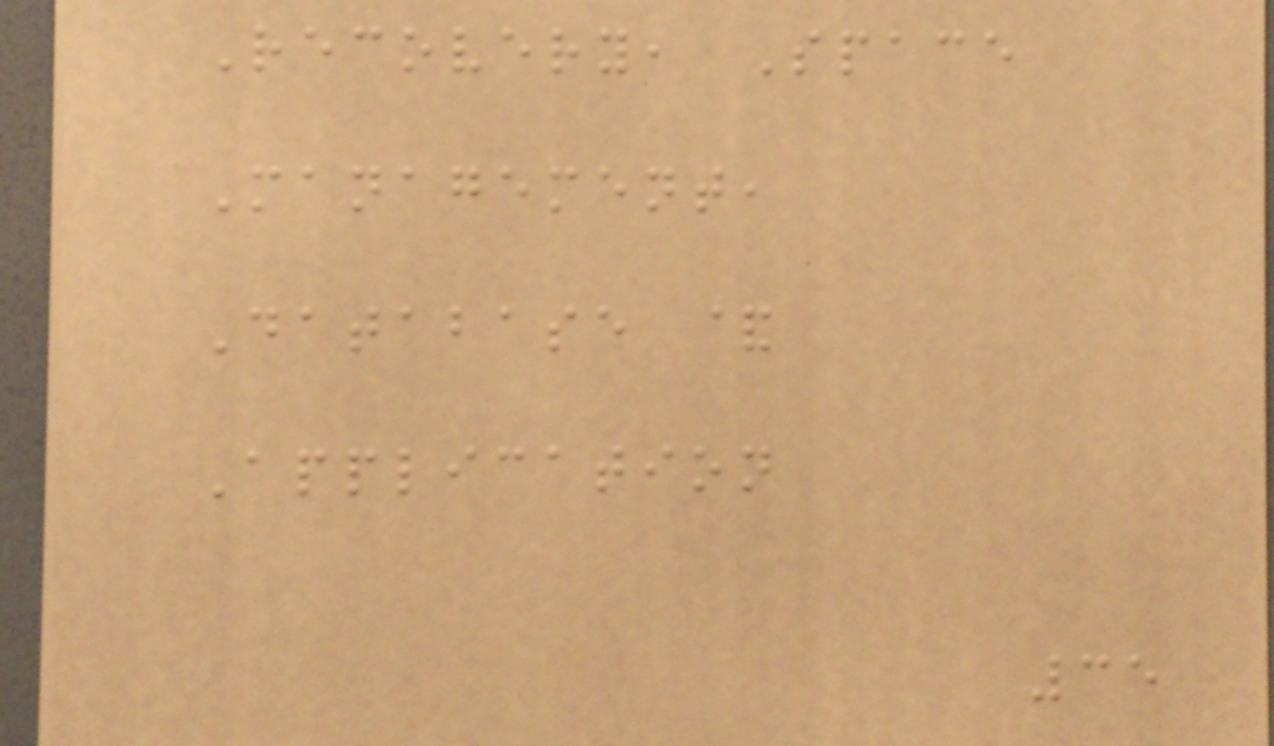Recovery, Space
Management,
Database &
Application
35
